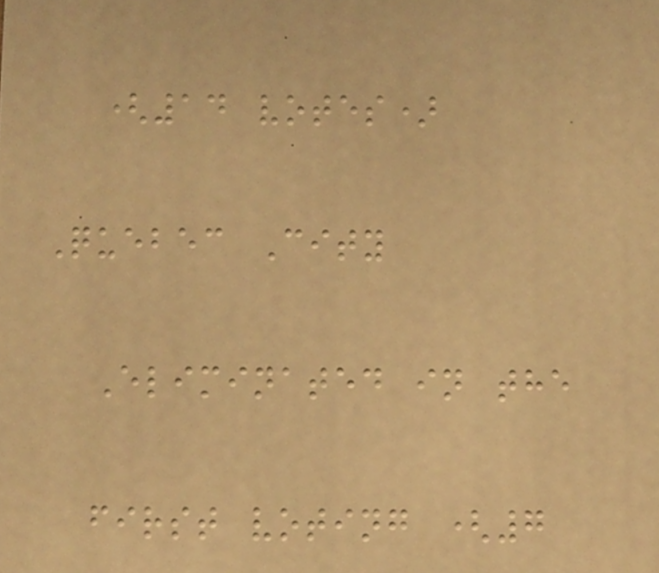(14 votes)
Quebec City
Eliminated in the
first voting (7
